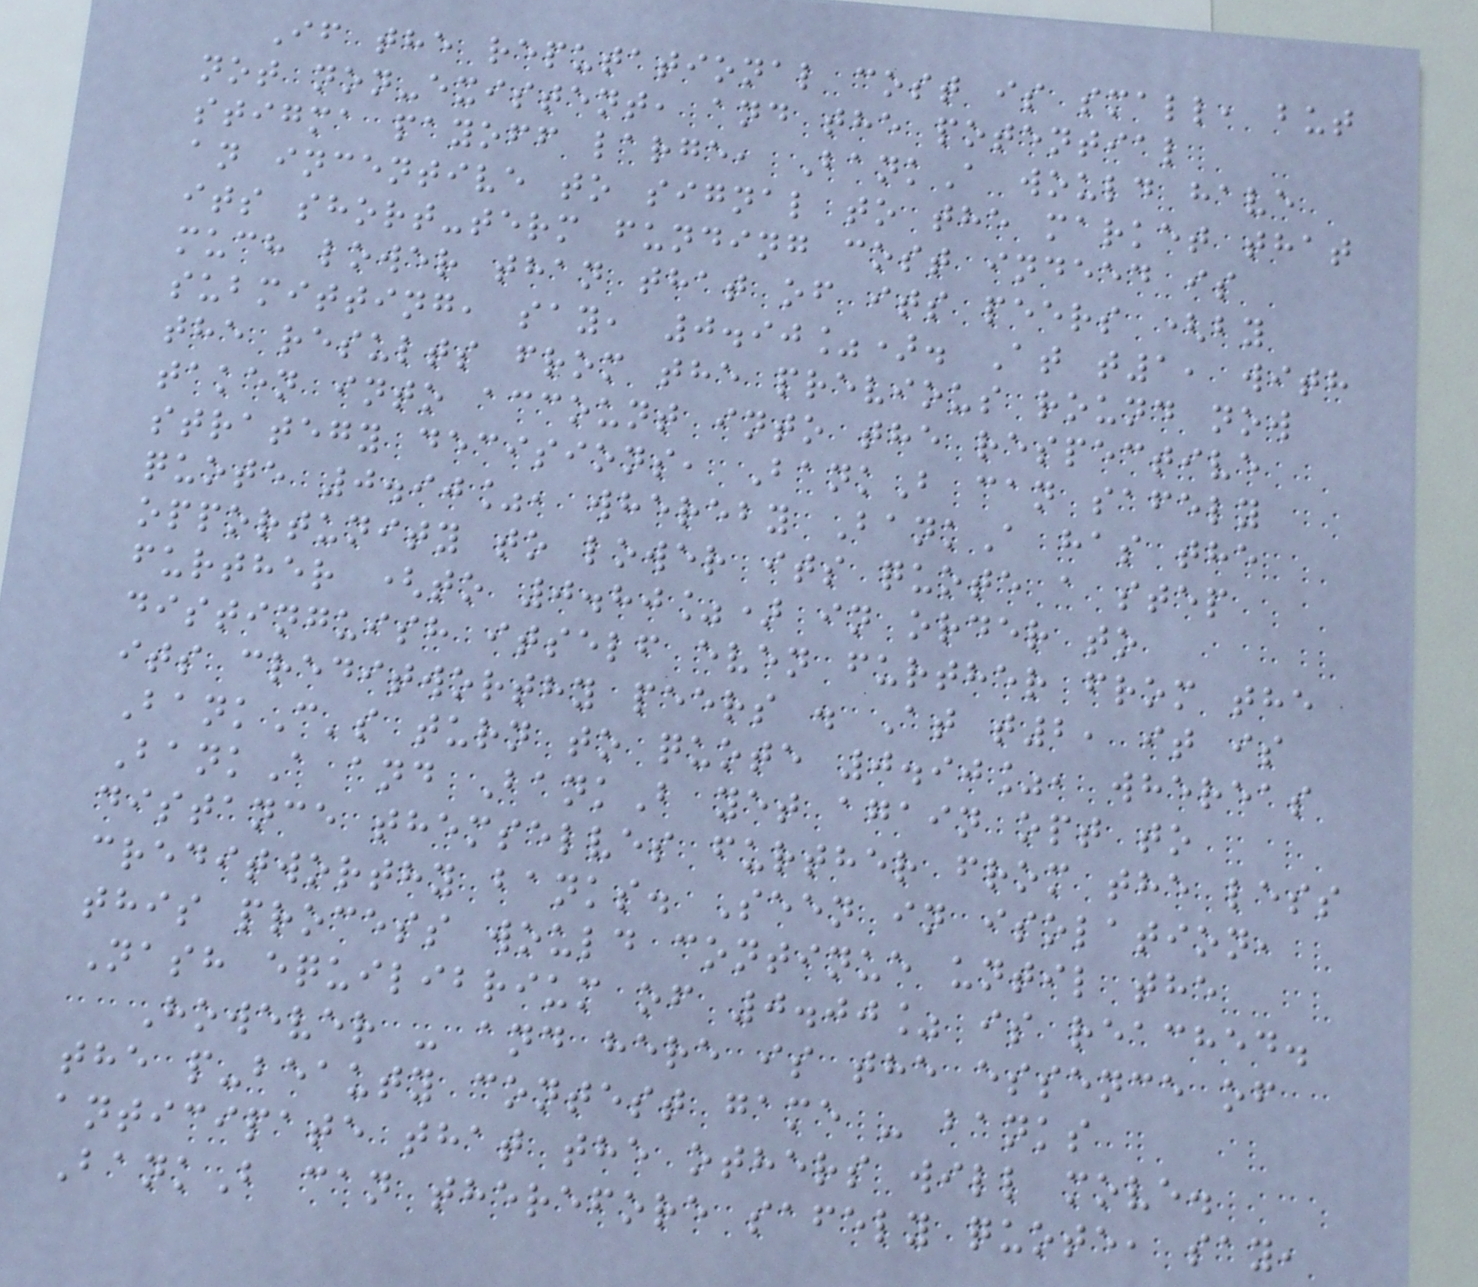If the reputational cost is small, but
not non-existent, and the potential
stigma payoff large, BankA would have
an incentive to signal to the market that
its short-term funding cost indeed is
much lower than that of its peers (by
submitting, say, 0.90%). At t1, with
the results from the previous round now
taken into account into the respective
strategy decisions, BankB can safely
quote 0.90%, whereby BankA has the
opportunity to lower its quote a step
further (to 0.80%) in order to
distinguish itself even further from the
its creditworthy peers . At t2, it is
BankC's turn to quote 0.90%, whereas
BankA and BankB yet again opt to
distance themselves further from the less
creditworthy banks. Seen in isolation,
this process would continue until the
Nash equilibrium of 0.00% is reached.
However - and here is the essence of
the p-beauty contest game - banks
anticipate that the others will move.
BankB can therefore safely quote, say,
